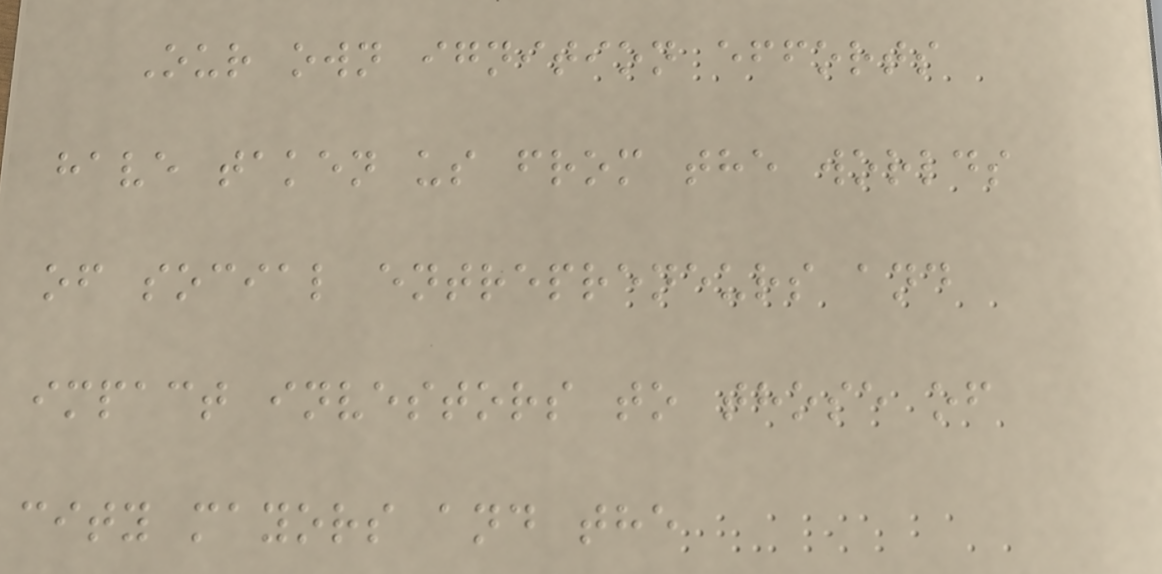Our own ignition efforts
have taken us from the worlds
of social entrepreneurs and
impact investors to those of
city mayors and the
